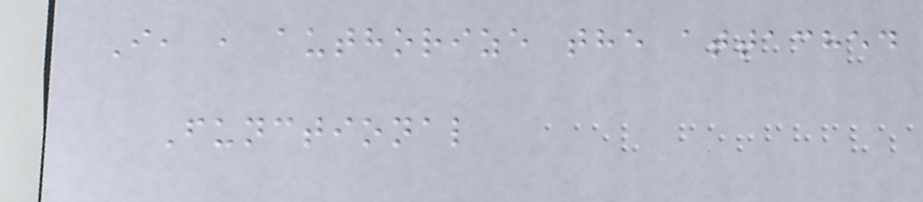I, , authorize the attached
Functional
